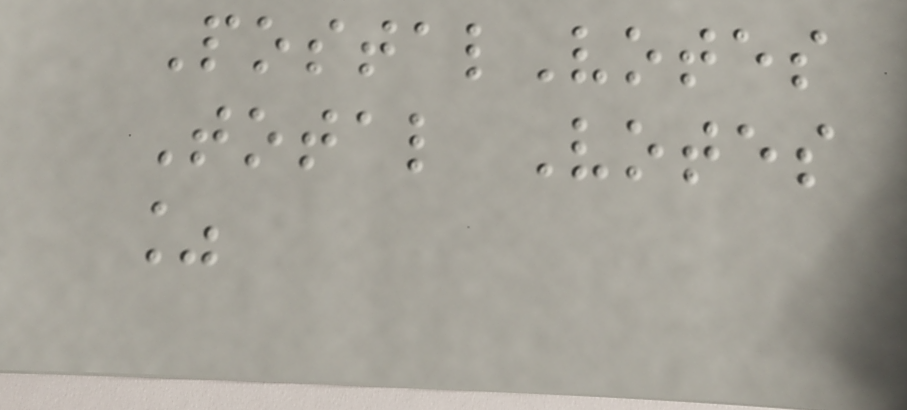PostalVotes
Total Votes
%
